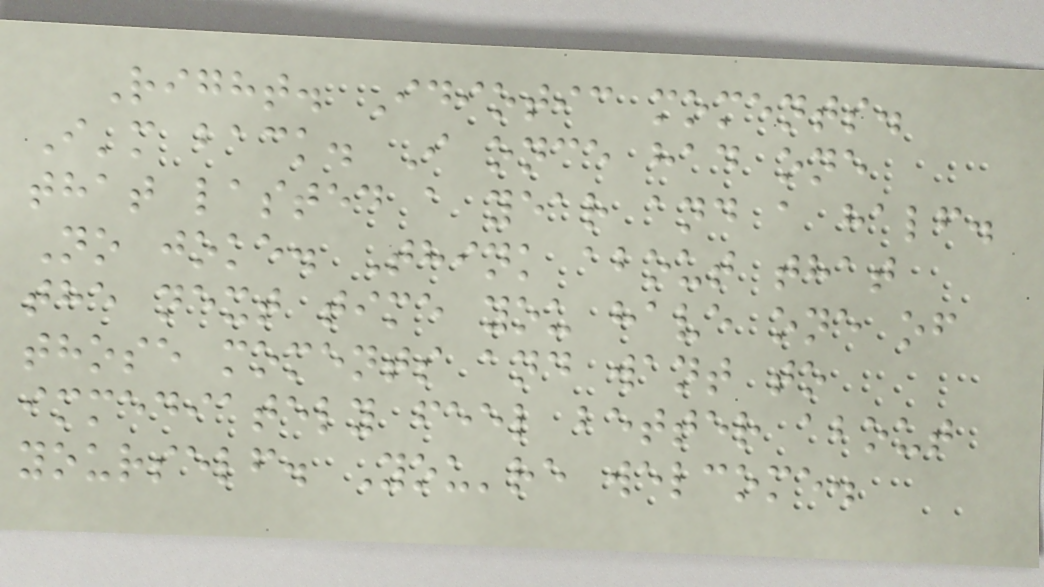Right. Idiotic moments.
I'm back. I once had one
that lasted a year and a half.
No joke. Think about that
the next time you have one of
those moments and want to
immediately feel better about
yourself. You're welcome.
